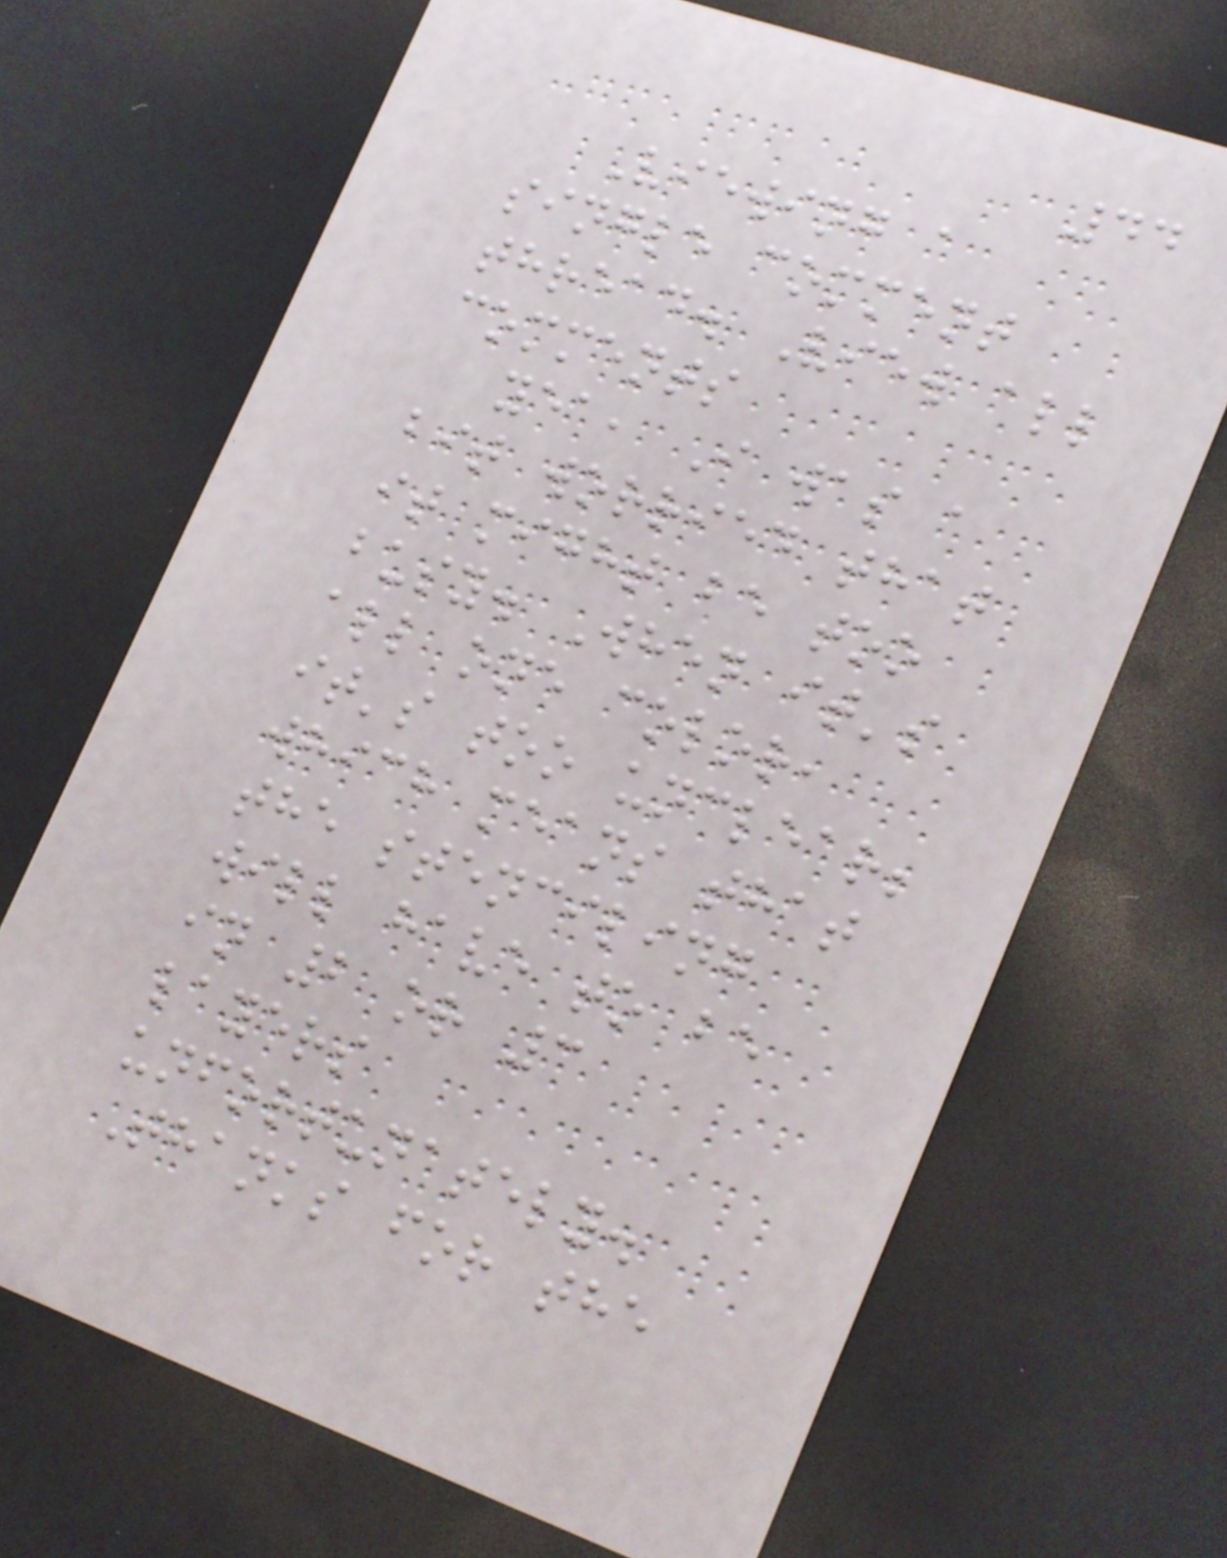44
Viewing a
single comment
thread. View all
comments
yea, I was a
bit worried that
it might be too
busy. When it's
all one color,
it's too unclear;
which means that
the stenciling
will have to be
in 2 or 3
layers
unfortunately.
Thanks for the
